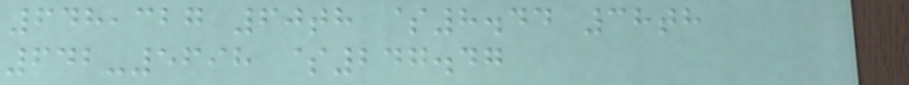648,327 60th $8.44 38th
642-5698 $247.47
